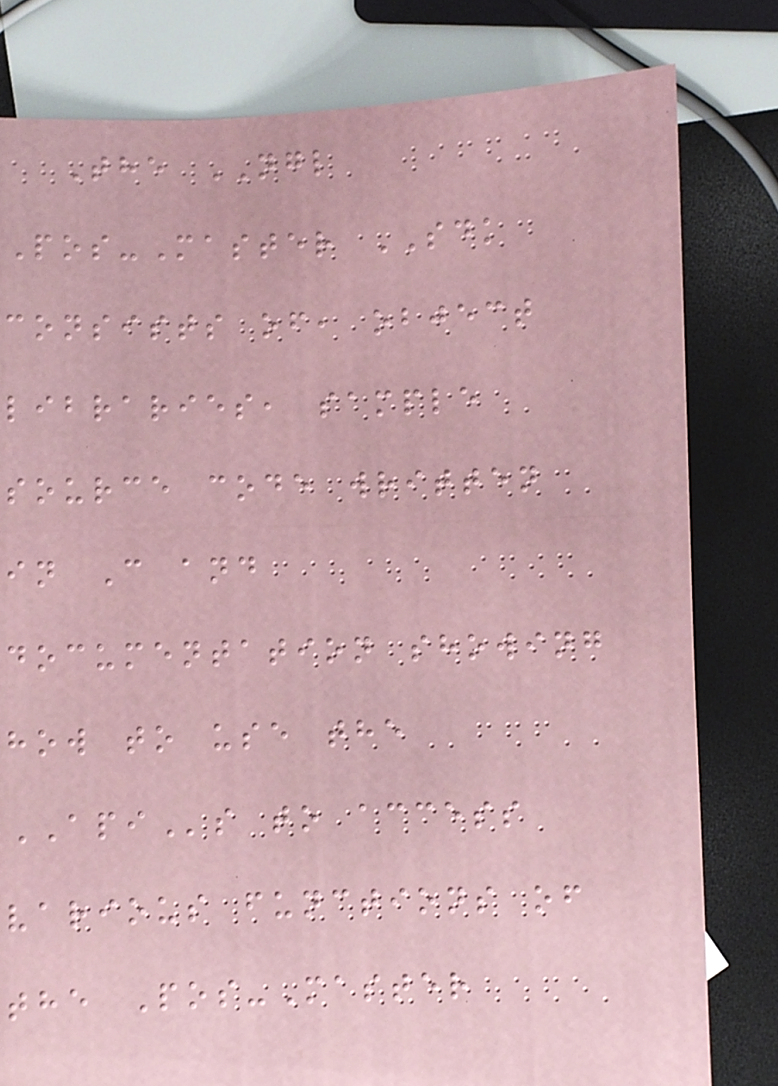The NGL
Pos-Master SDK
consists of, object
libraries, sample
source code written
in C and
documentation showing
how to use the
APIs to access
various functions of
the Pos-Master
